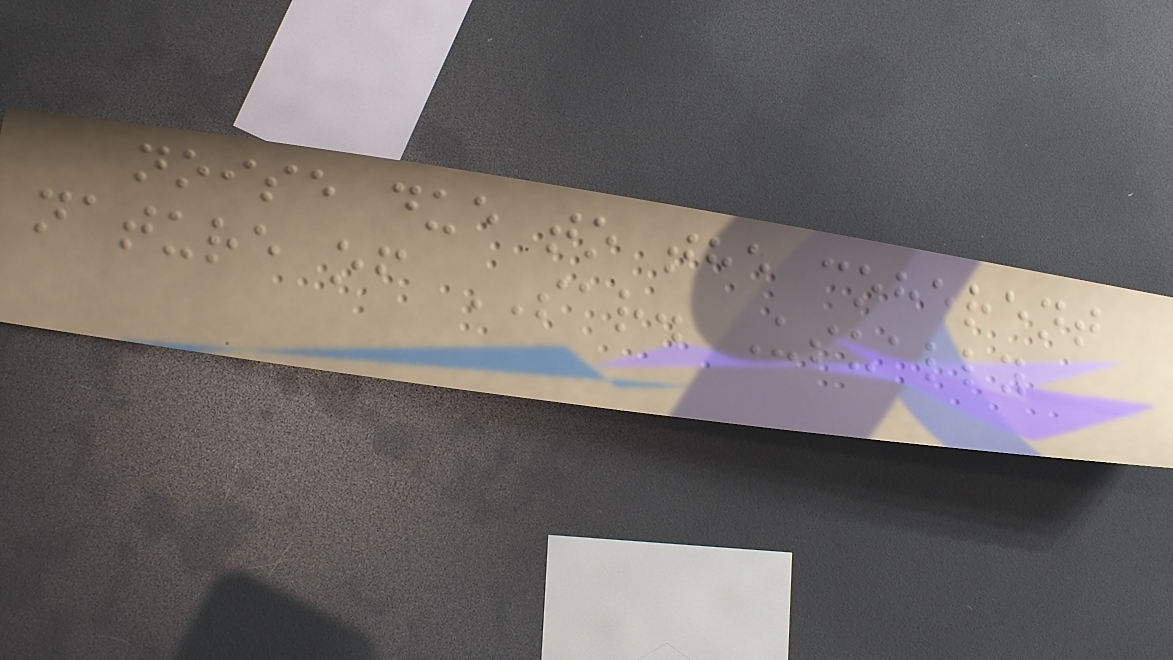noise due to the coherent
nature of SAR. Usually
